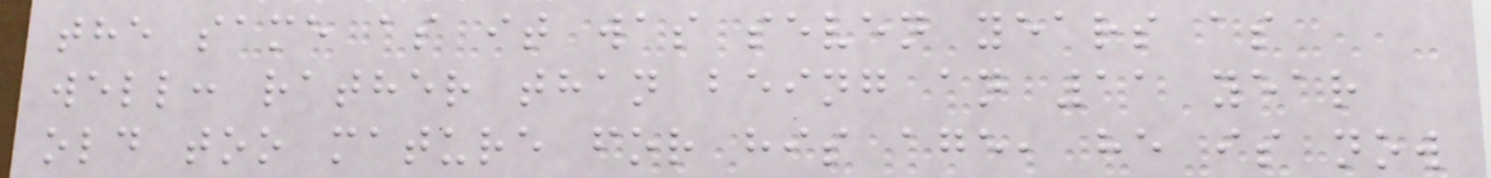the same as it was seven years as
well: rather than being an 11 year
old too mature for his age, he is now
